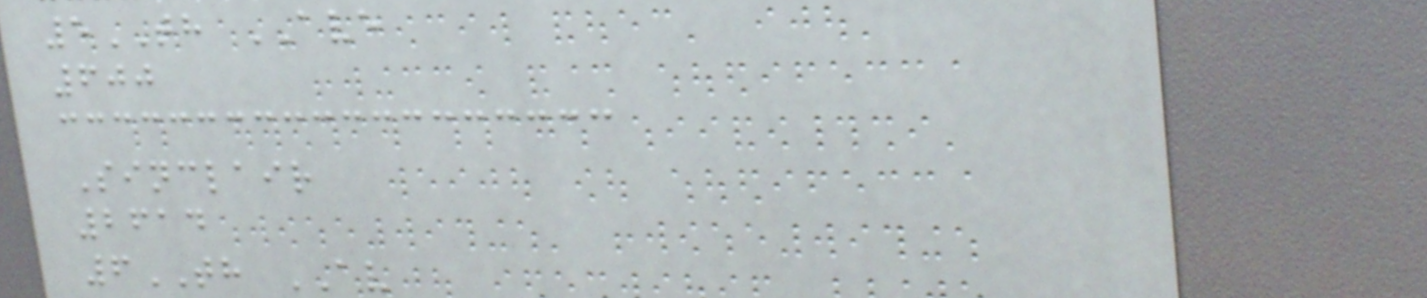5TH AVE
600
Sinclair
2614
6TH AV
